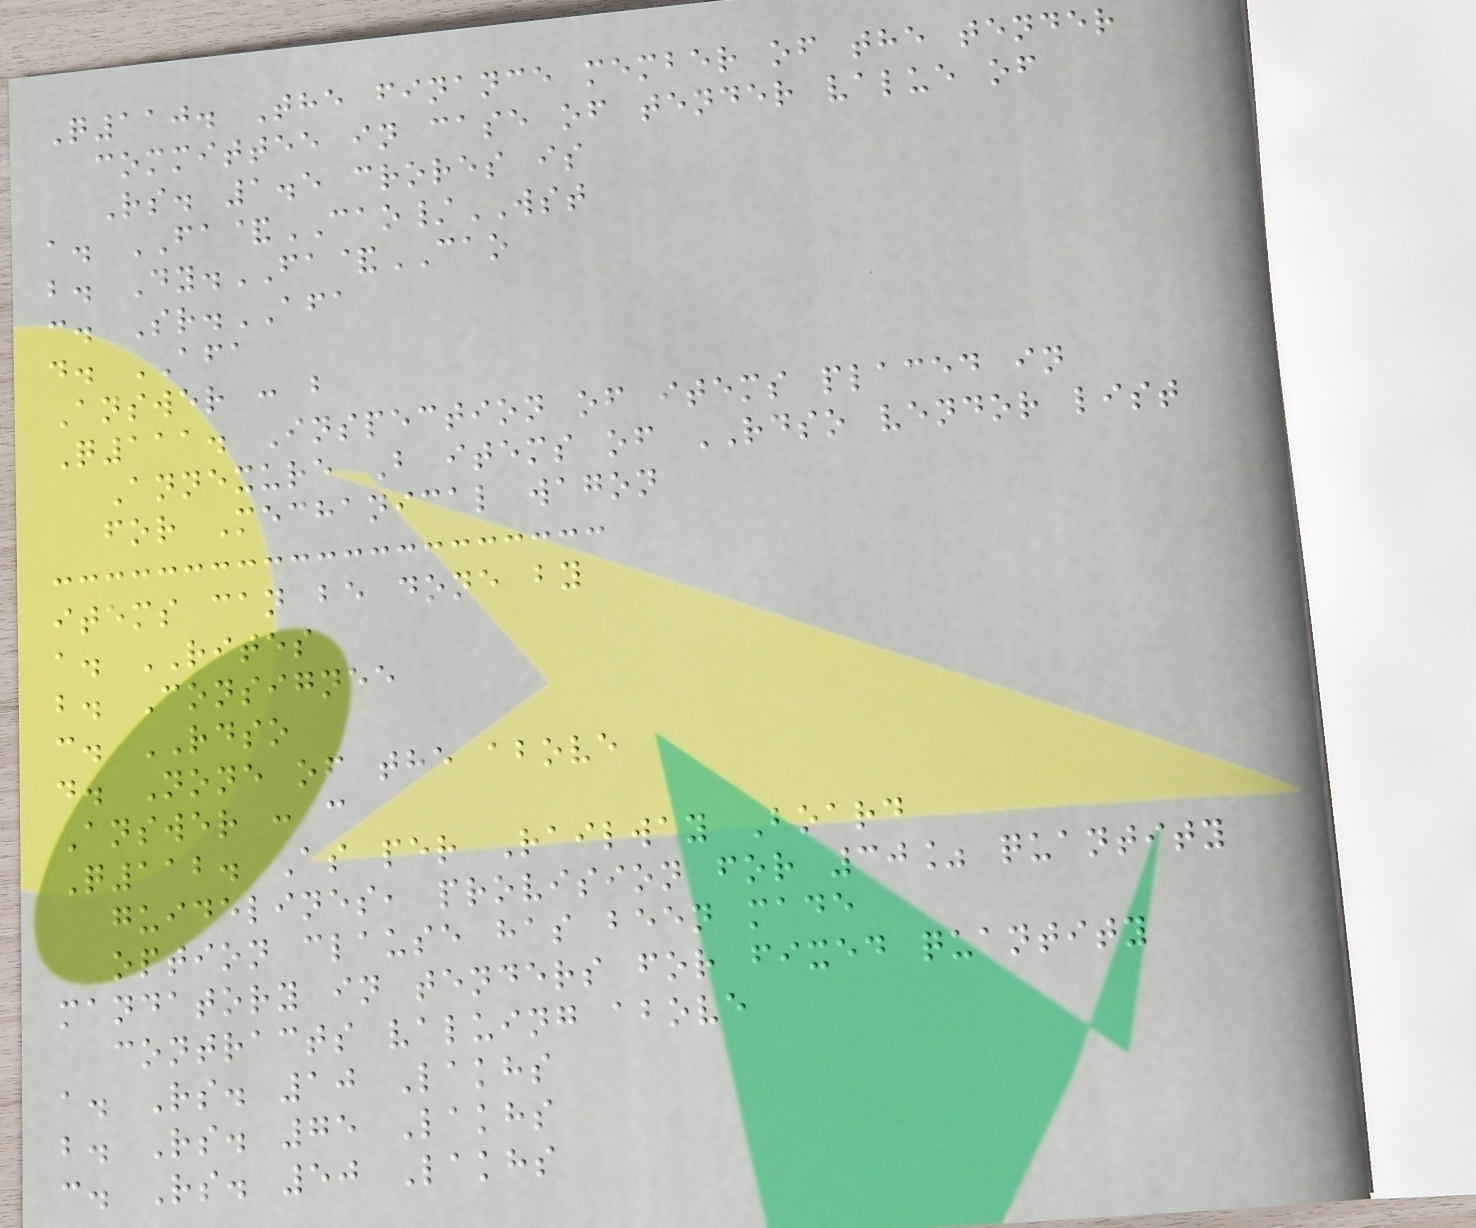Q110. The finance member of the tender
committee in case of tender value of
Rs. 1.5 crores is
a. FA&CAO/WST
b. Dy.FA&CAO
c. Sr.AFA
d. AFA
Answer : b
Q111. Inspection of items placed in
Annexure B items of RDSO vendor list
for Mechanical wagon
items can be done by
a. RITES
b. Consignee
c. RDSO
d. None of the above
Answer : c
Q112. As per Railway Board
guidelines, provision for 30% quantity
option clause has been made
mandatory in tenders for fixed quantity
contracts valuing above
a. Rs. 10 Lakhs
b. Rs. 75 Lakhs
c. Rs. 50 Lakhs
